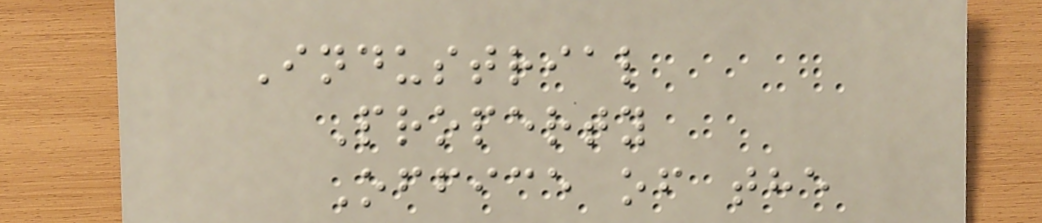Industrial
Property
Office of the
